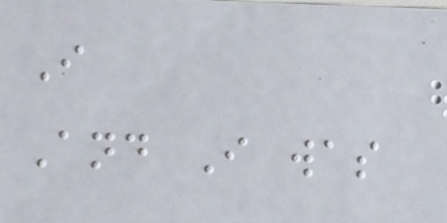I
And I was
